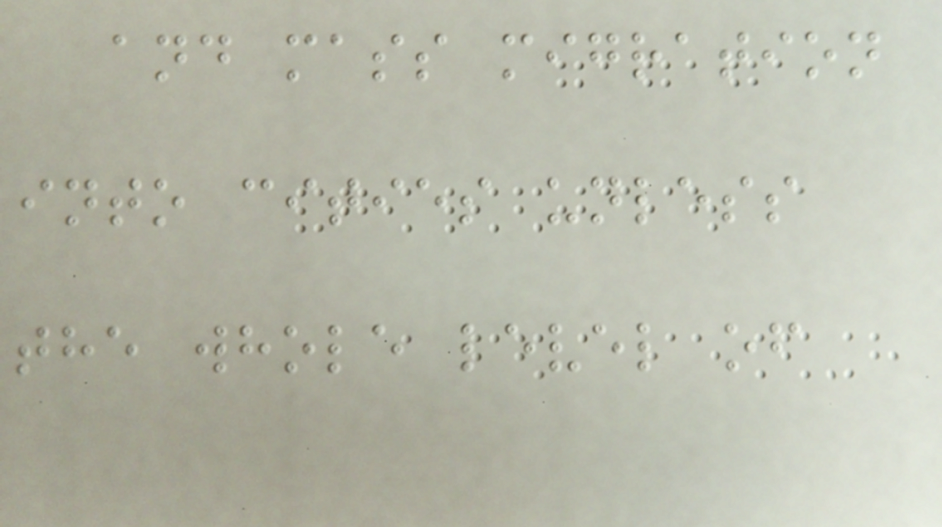and mass migration
into cities unless
the whole level of
